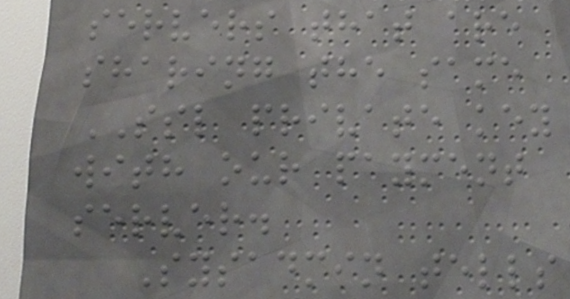servers that are
sharing the same
SSL private key
with our payment
server.
Sysadmin tells
